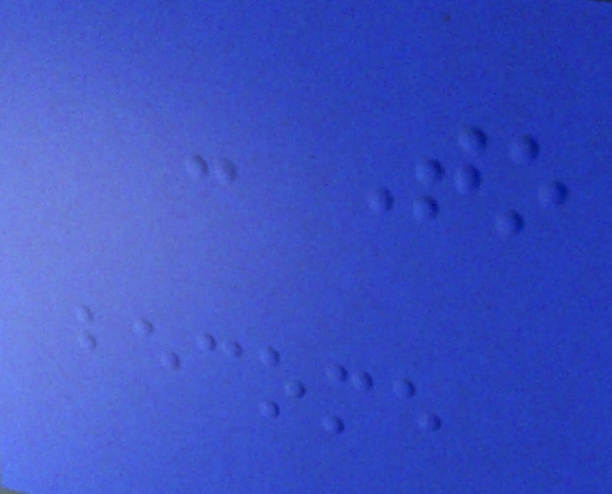- To
become
